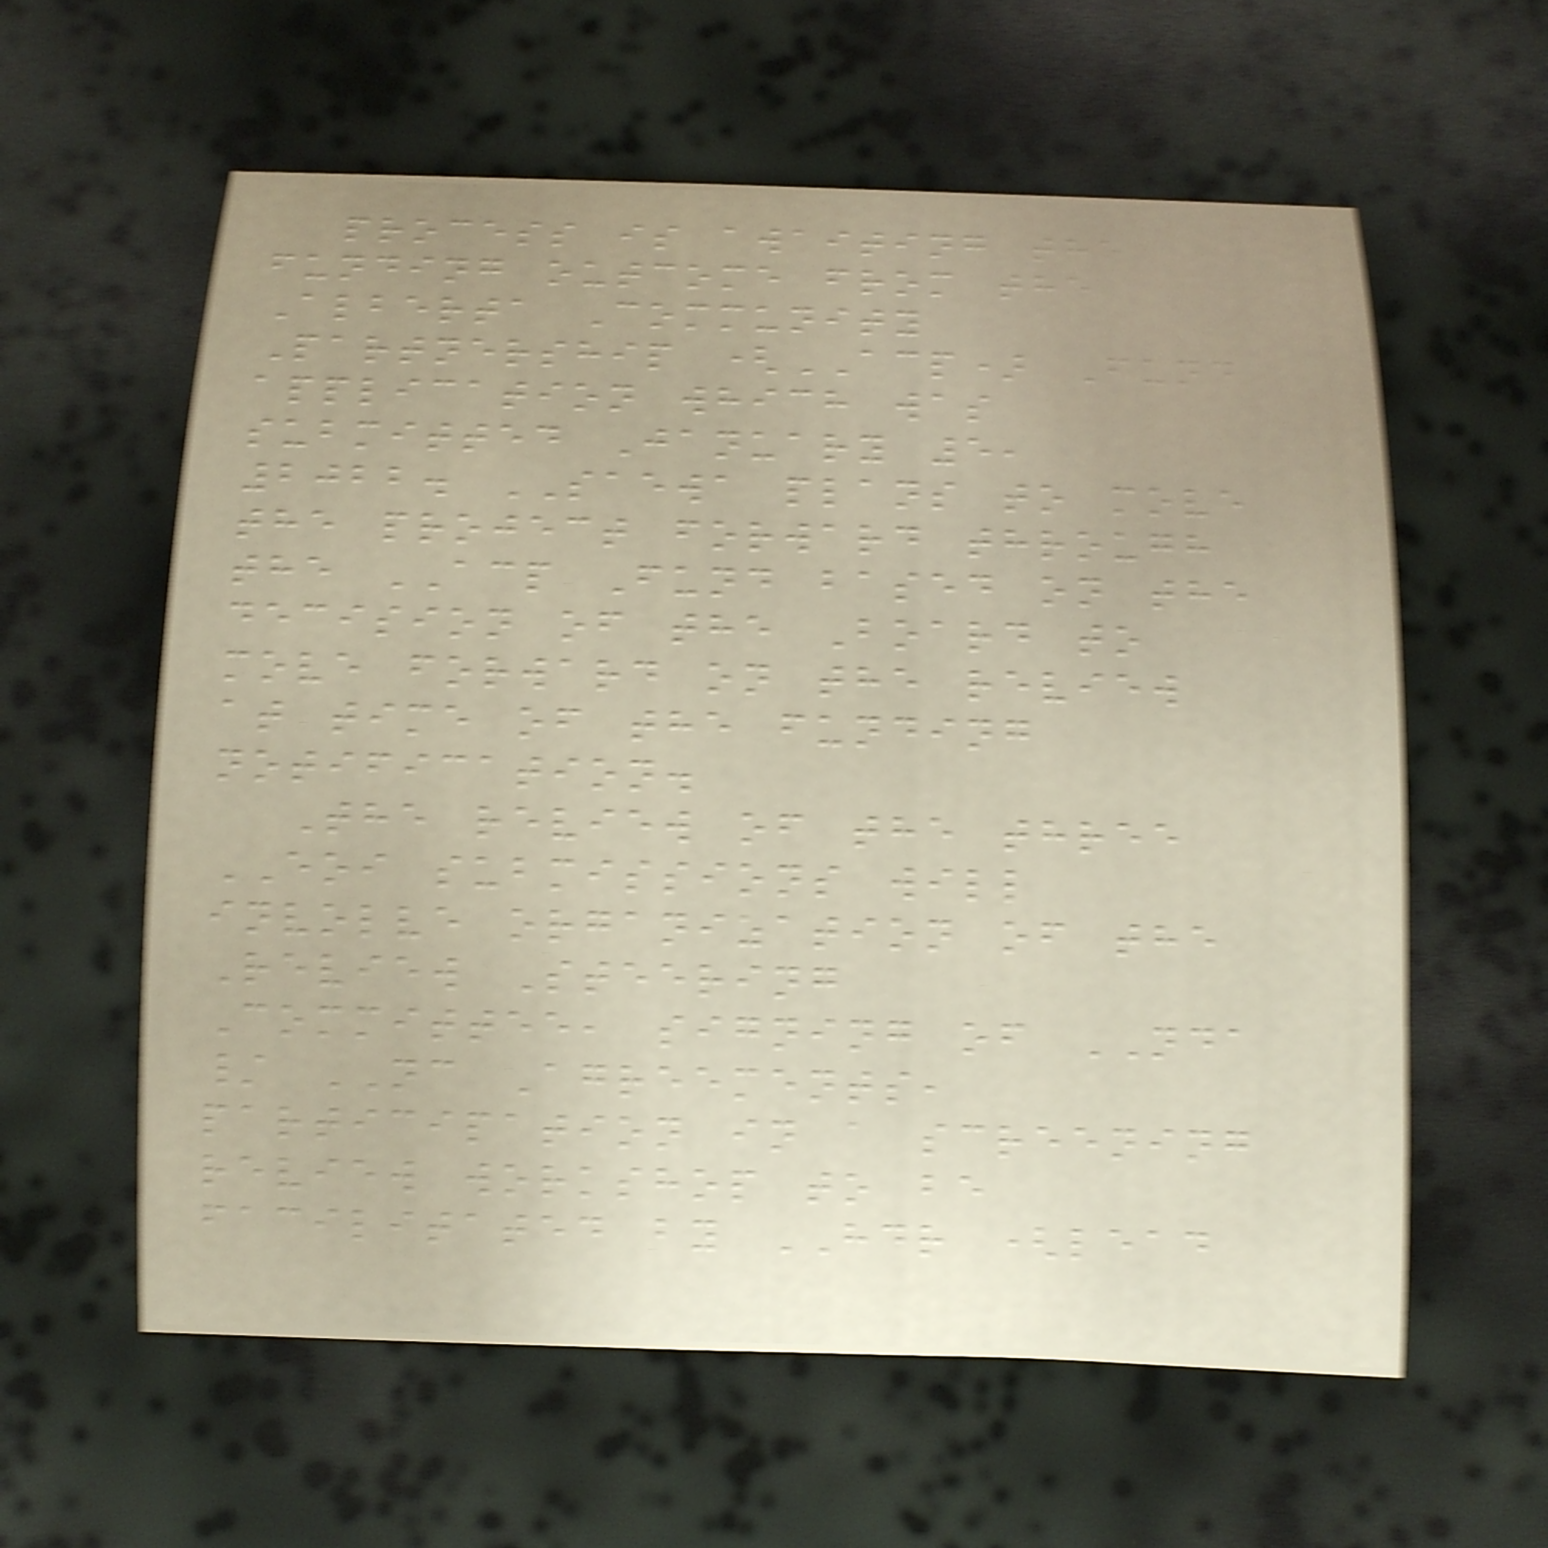process is awaiting the
funding outcome from the
Alberta Community
Partnership (ACP) Fund
application which was
submitted January 5,
2022. SAEWA plans to move
the project forward through
the ACP Fund based on the
decision of the Board to
move forward on the review
at time of the funding
notification.
The review of the three
EOI submissions will
involve organization of the
Review Steering
Committee, signing of NDA
/ NC Agreements,
participation in a screening
review workshop to be
facilitated by HDR (lead
